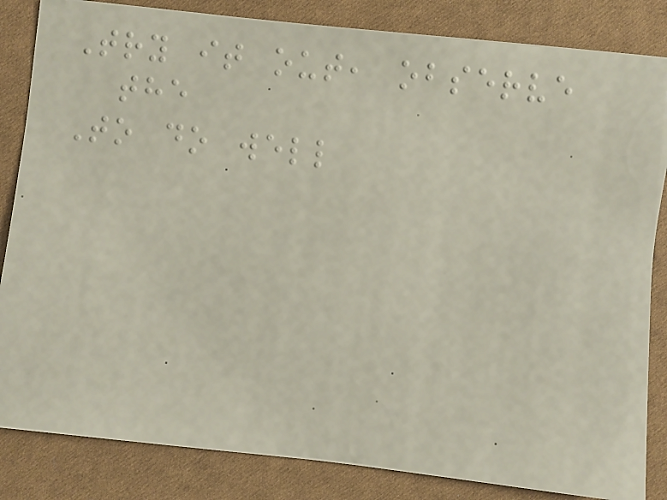Try it out, observe
the
To do well
